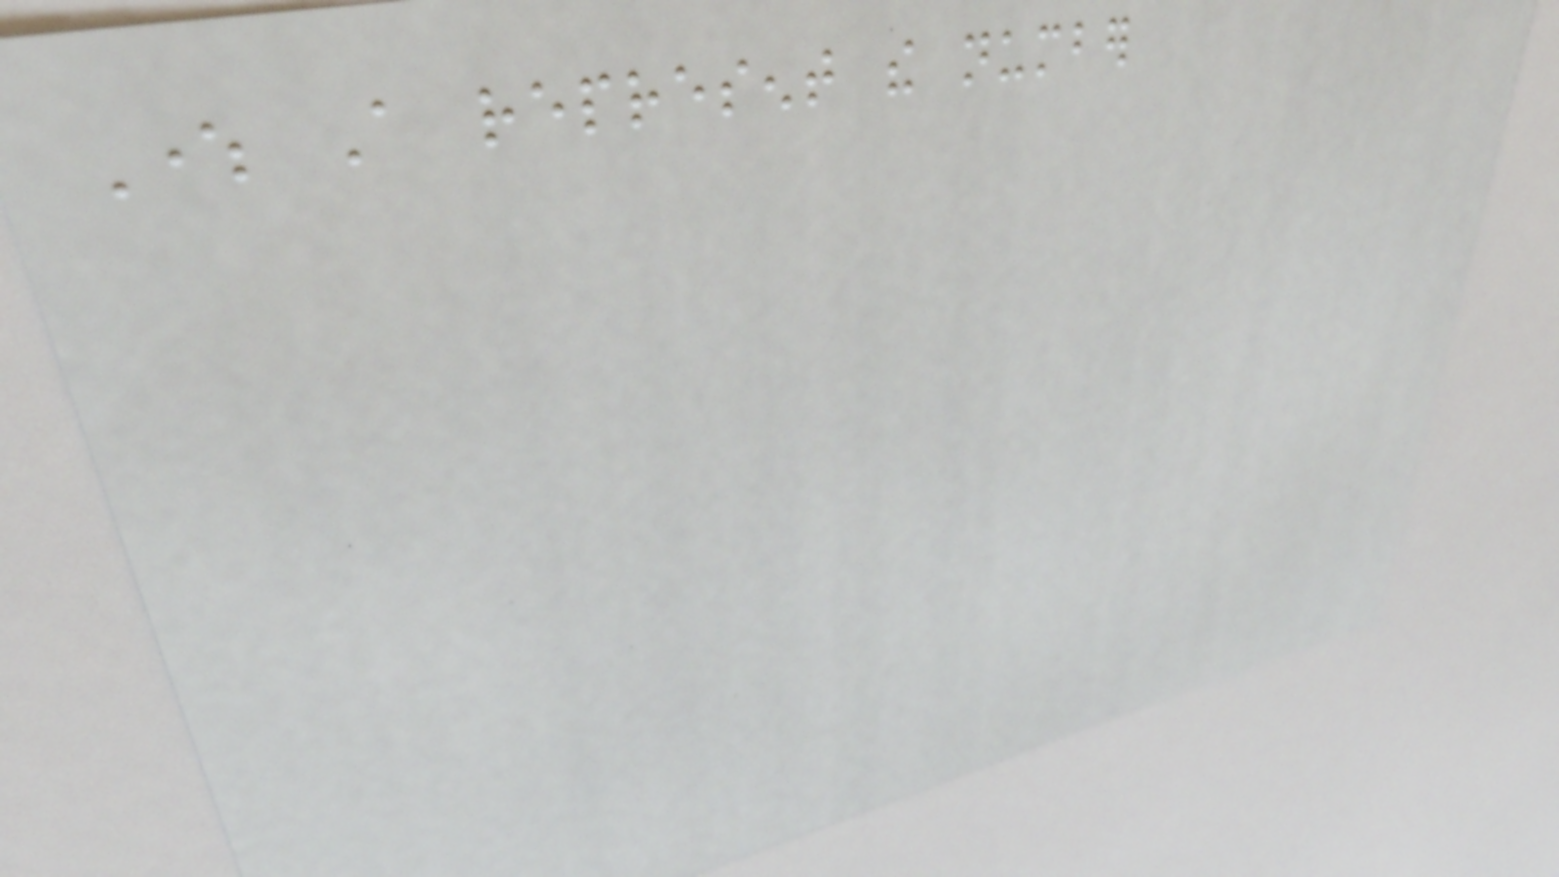Where A represent the number
